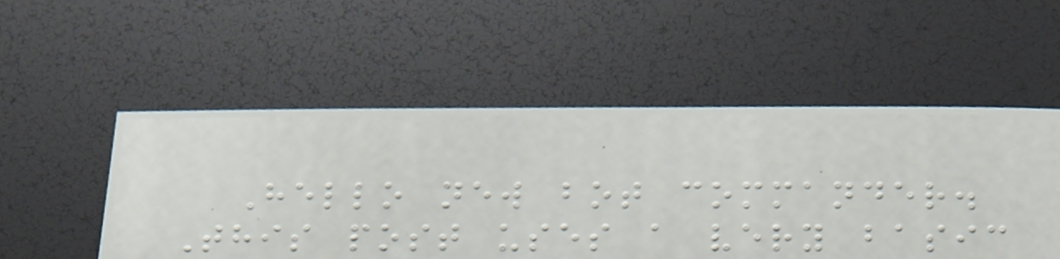Hello new bot commander.
This post uses a very basic
